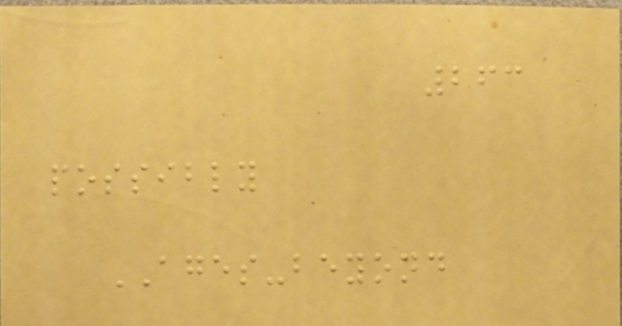263
possibly
AGES-beyond
